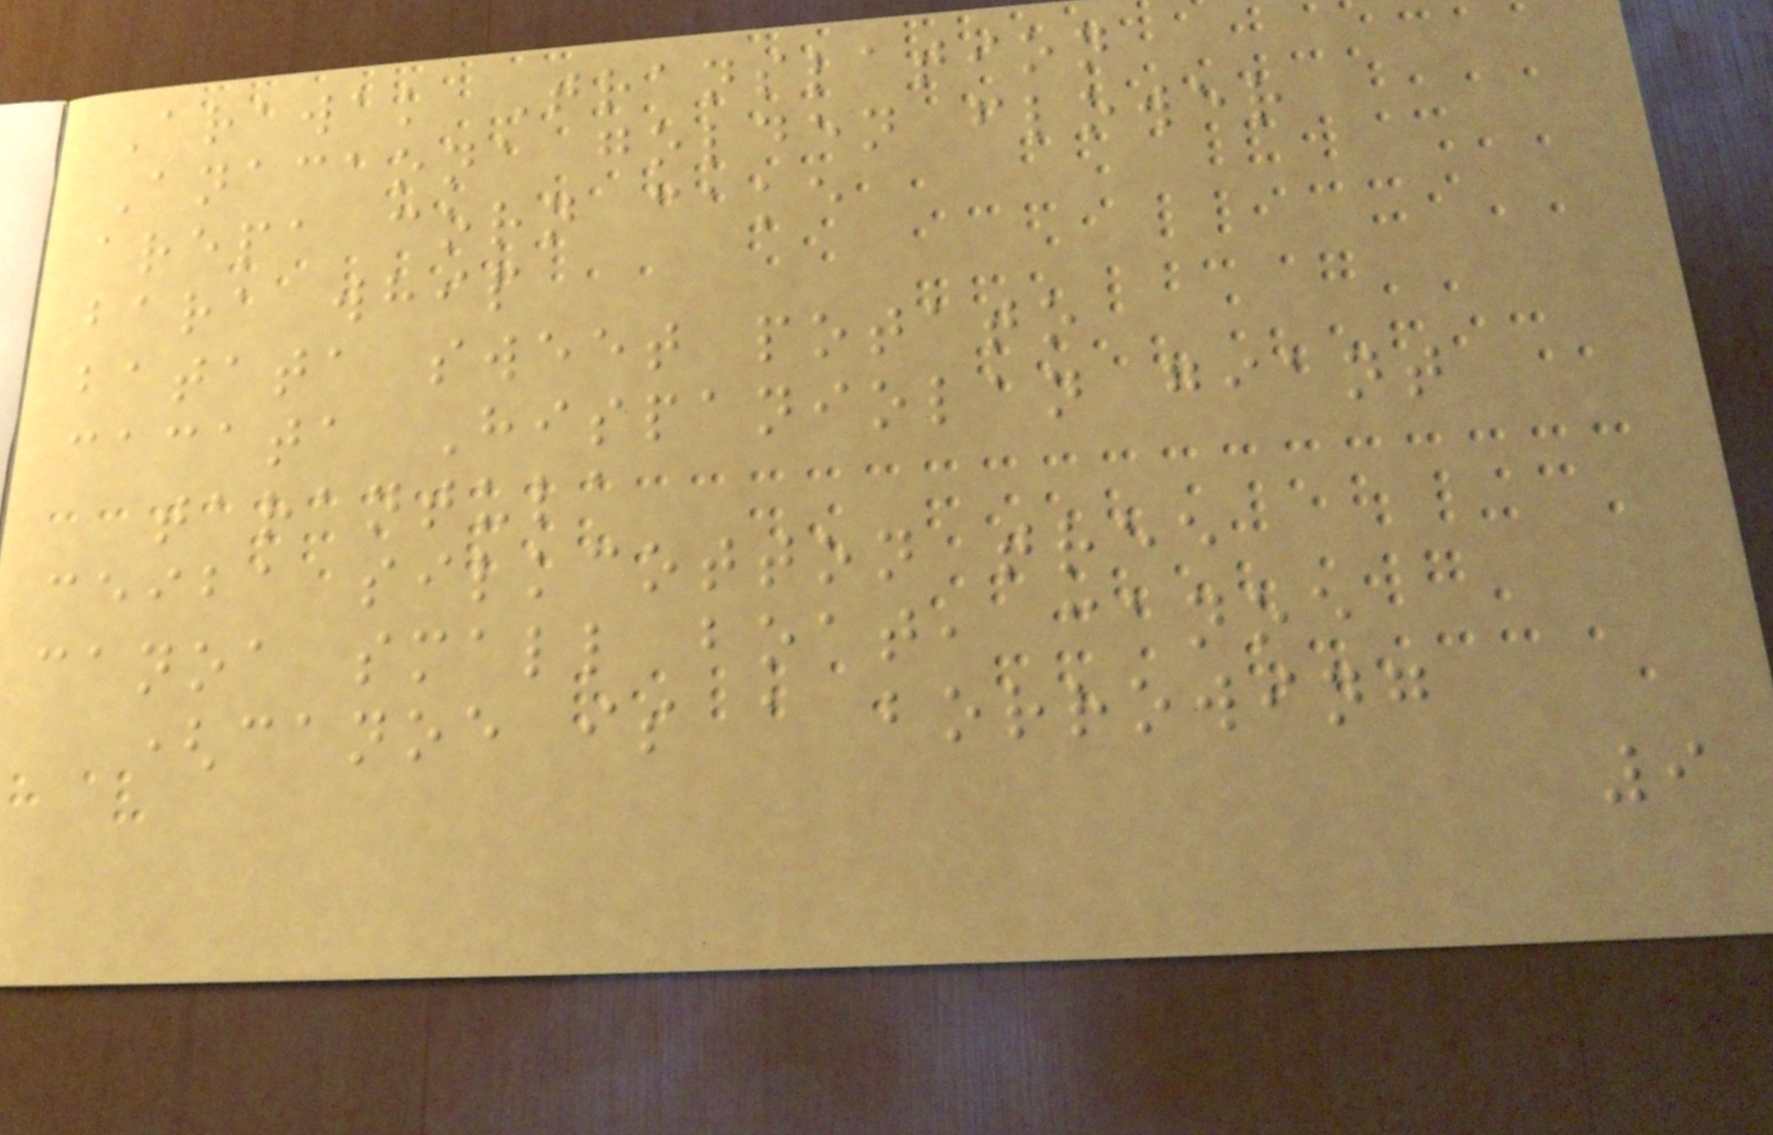Arawak Translation
Anacaona golden flower
arepa corn cake
bara whip
batata sweet potato
cacata Hispaniolan giant
tarantula
ceiba silkcotton tree
canoa small boat, canoe
(canoe is a borrowing
9
